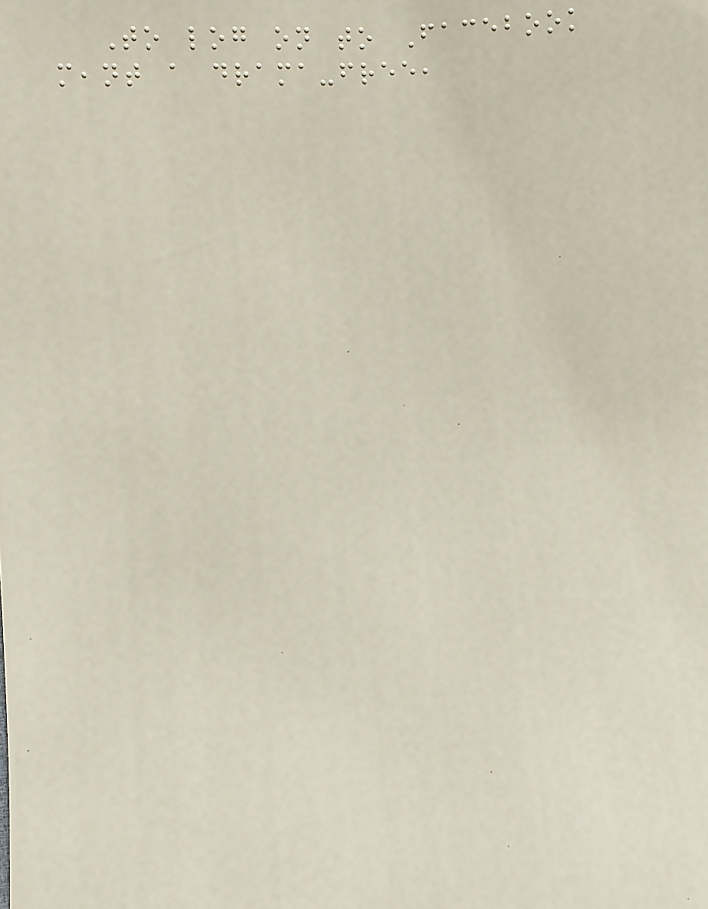To log on to Facebook
meant a drama-free,
